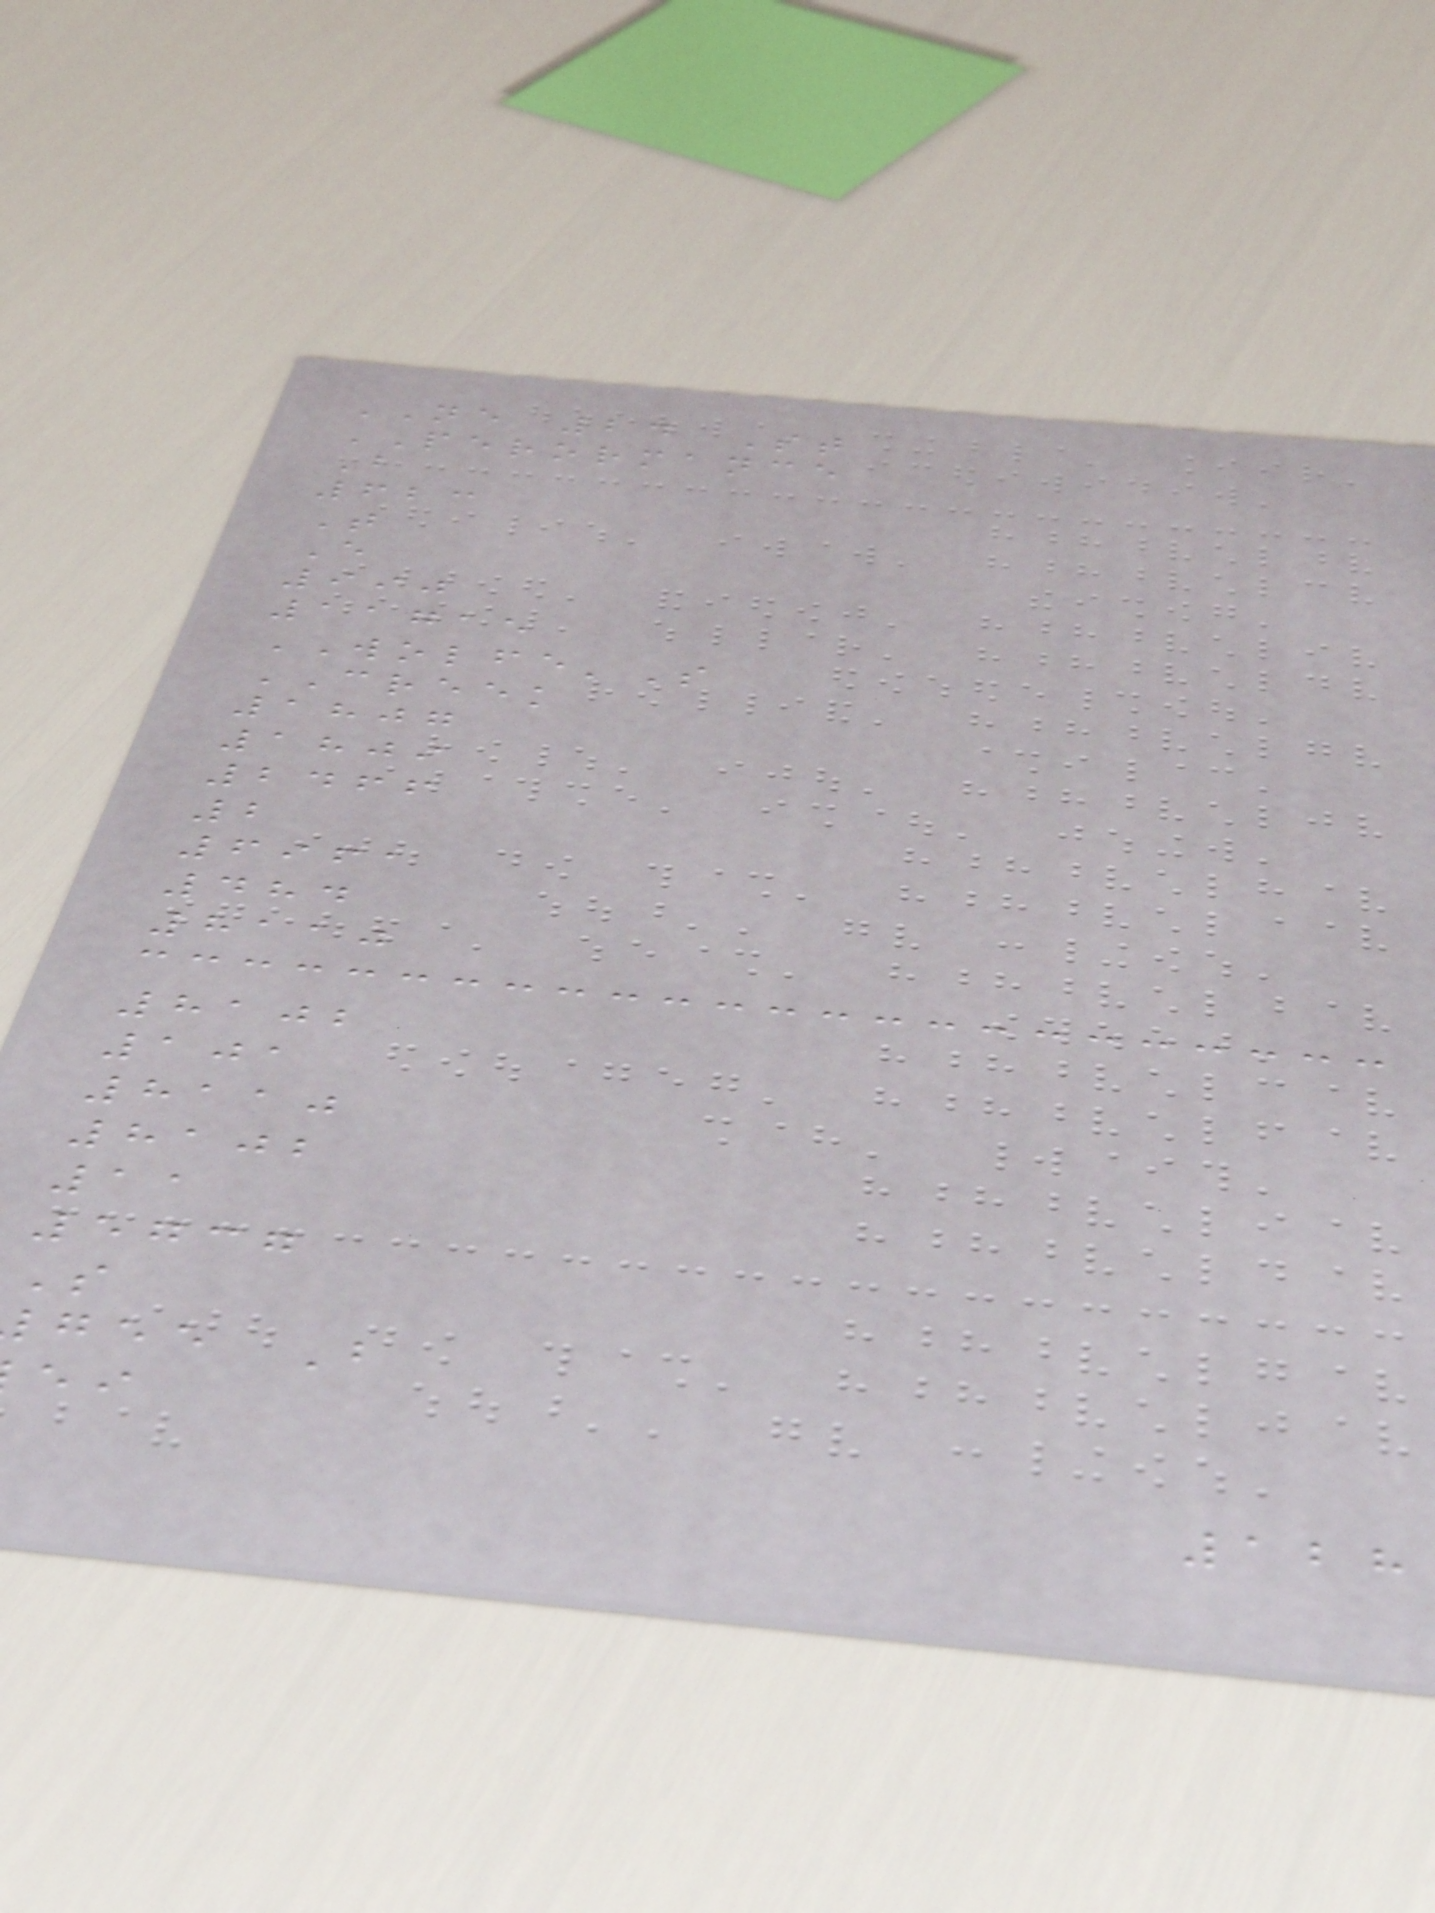NE 24 St
PERORMANCE
B
623
T
E
990
11715
WOLFE'S
CREEK
1807
1809
2466
2
6961
484
8110
8102
101
8110
8102
11
5737
S
gee B
128
